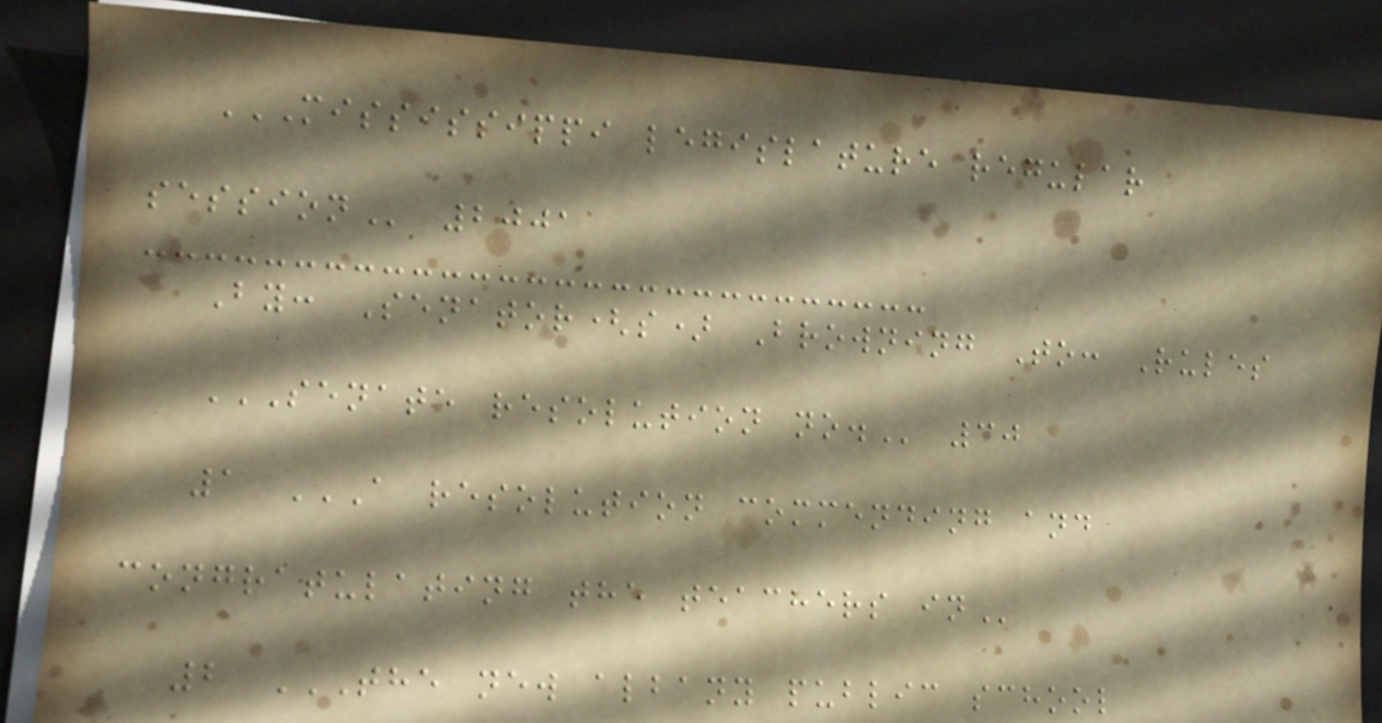MISSISSIPPI LEGISLATURE REGULAR
SESSION 2001
By: Senator(s) Browning To: Rules
SENATE RESOLUTION NO. 30
1 A RESOLUTION COMMENDING AND
CONGRATULATING THE TEACHERS IN
2 THE NEW ALBANY PUBLIC SCHOOL
